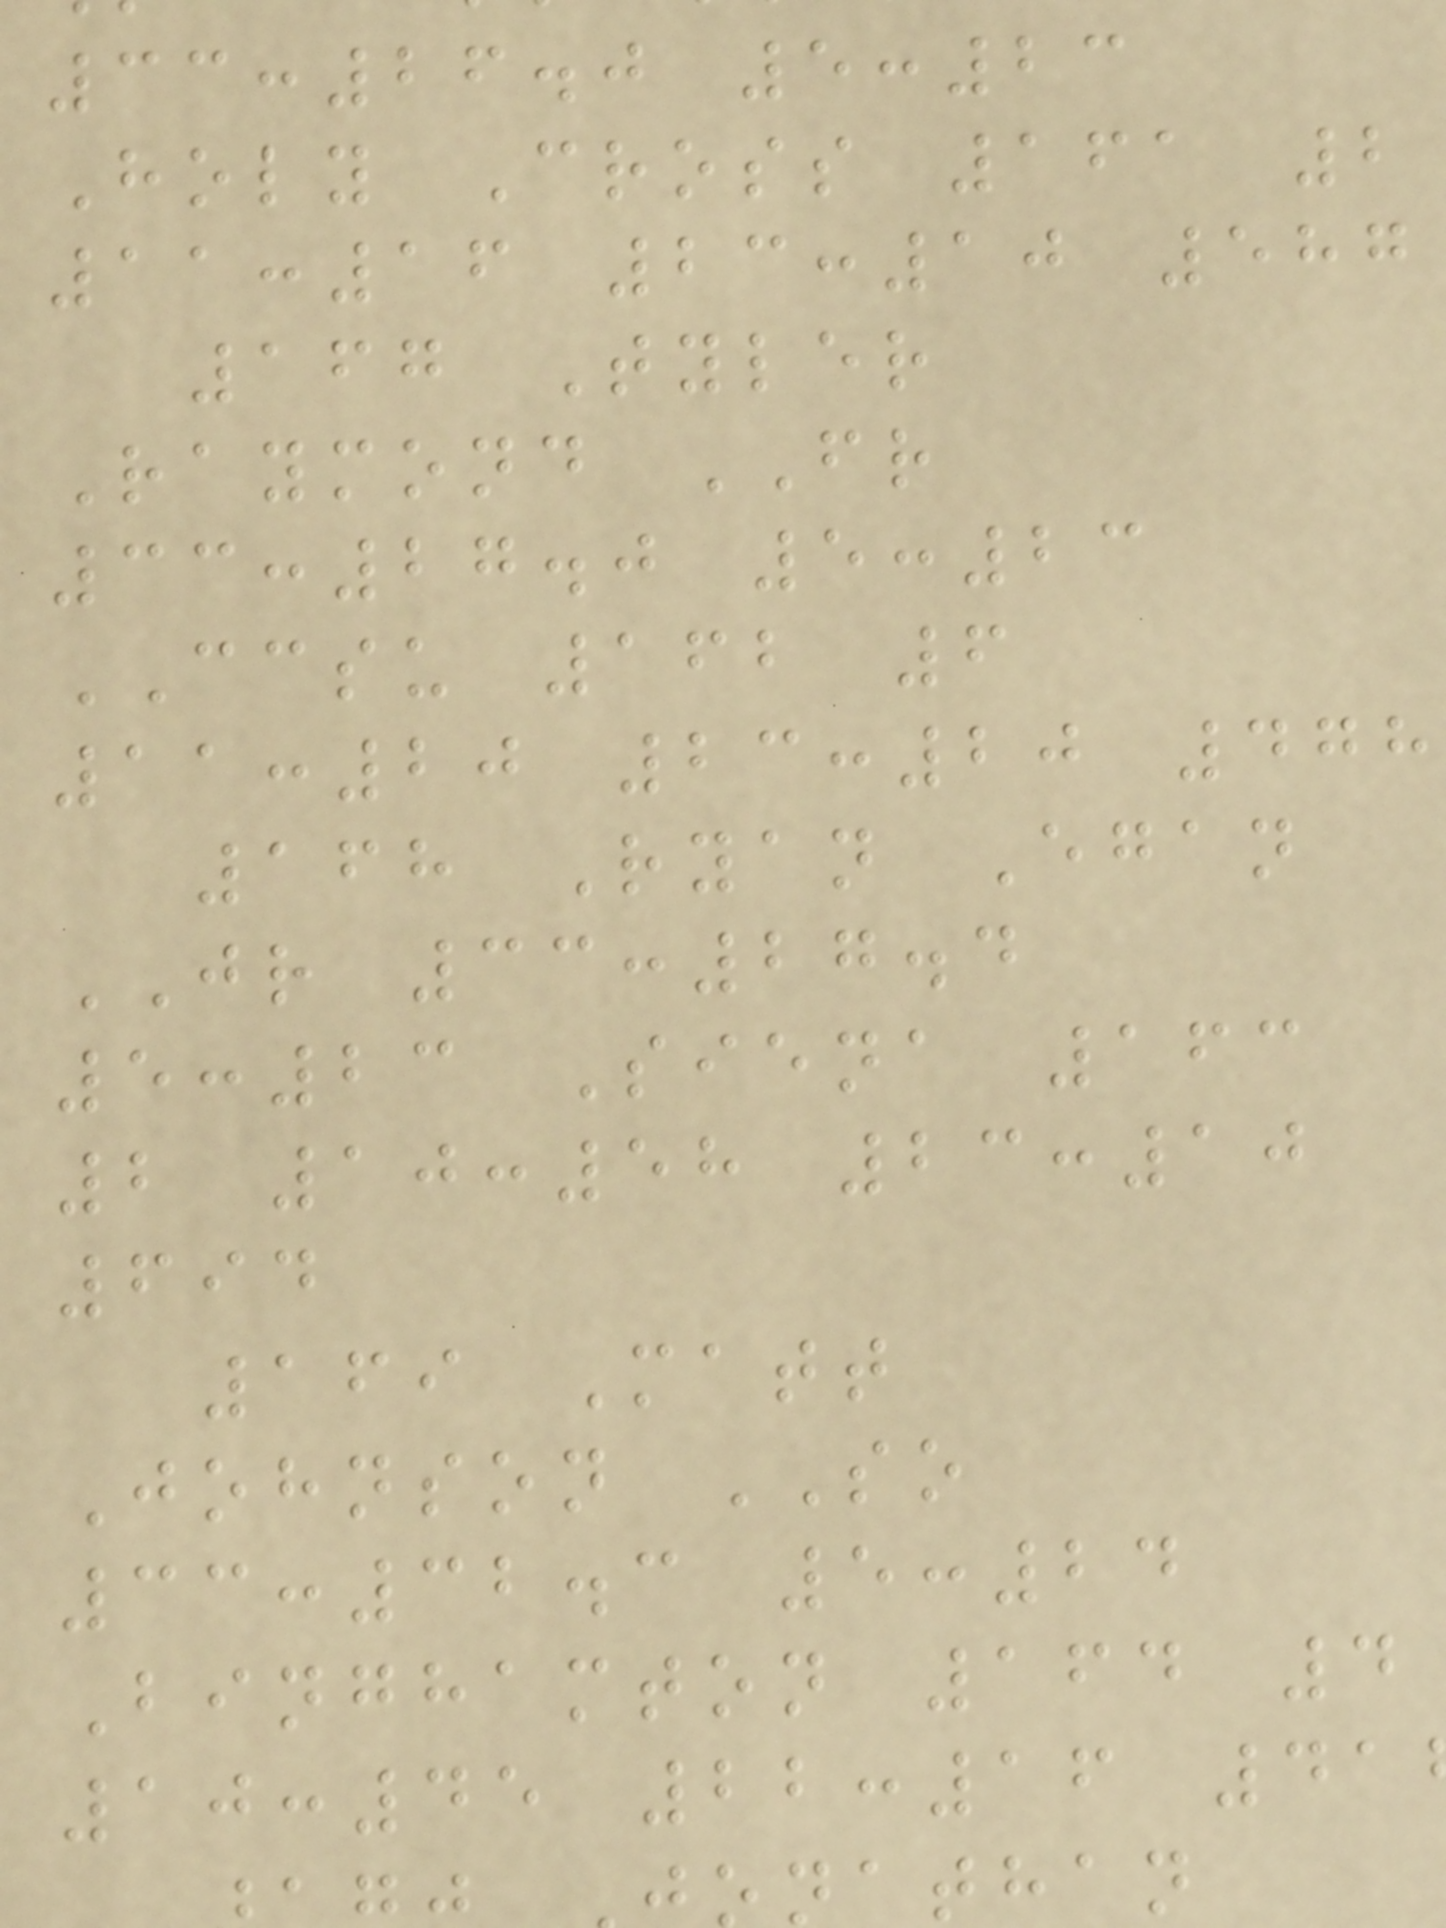33:26.0 5:23
Holy Cross 161 2
11:16 23:10 587
167 Tyler
Raymond FR
33:27.0 5:23
CCSU 162 6
11:20 23:20 478
168 Ryan Egan
JR 33:27.4
5:23 Siena 163
2 10:58 23:10
694
169 Matt
Johnson SO
33:32.3 5:24
Binghamton 164 4
10:45 22:16 41
athan
